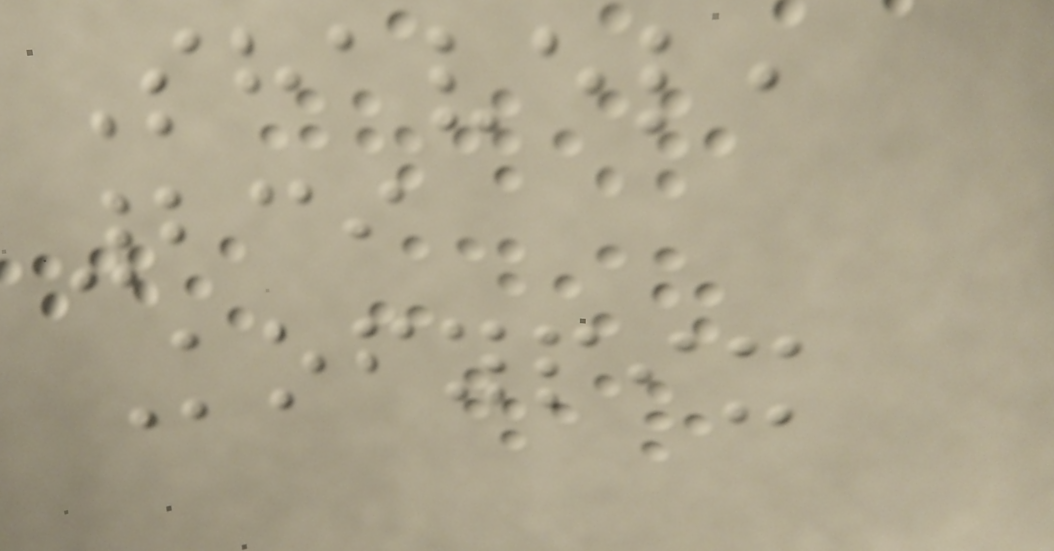Shavel,
239
Kofypix
